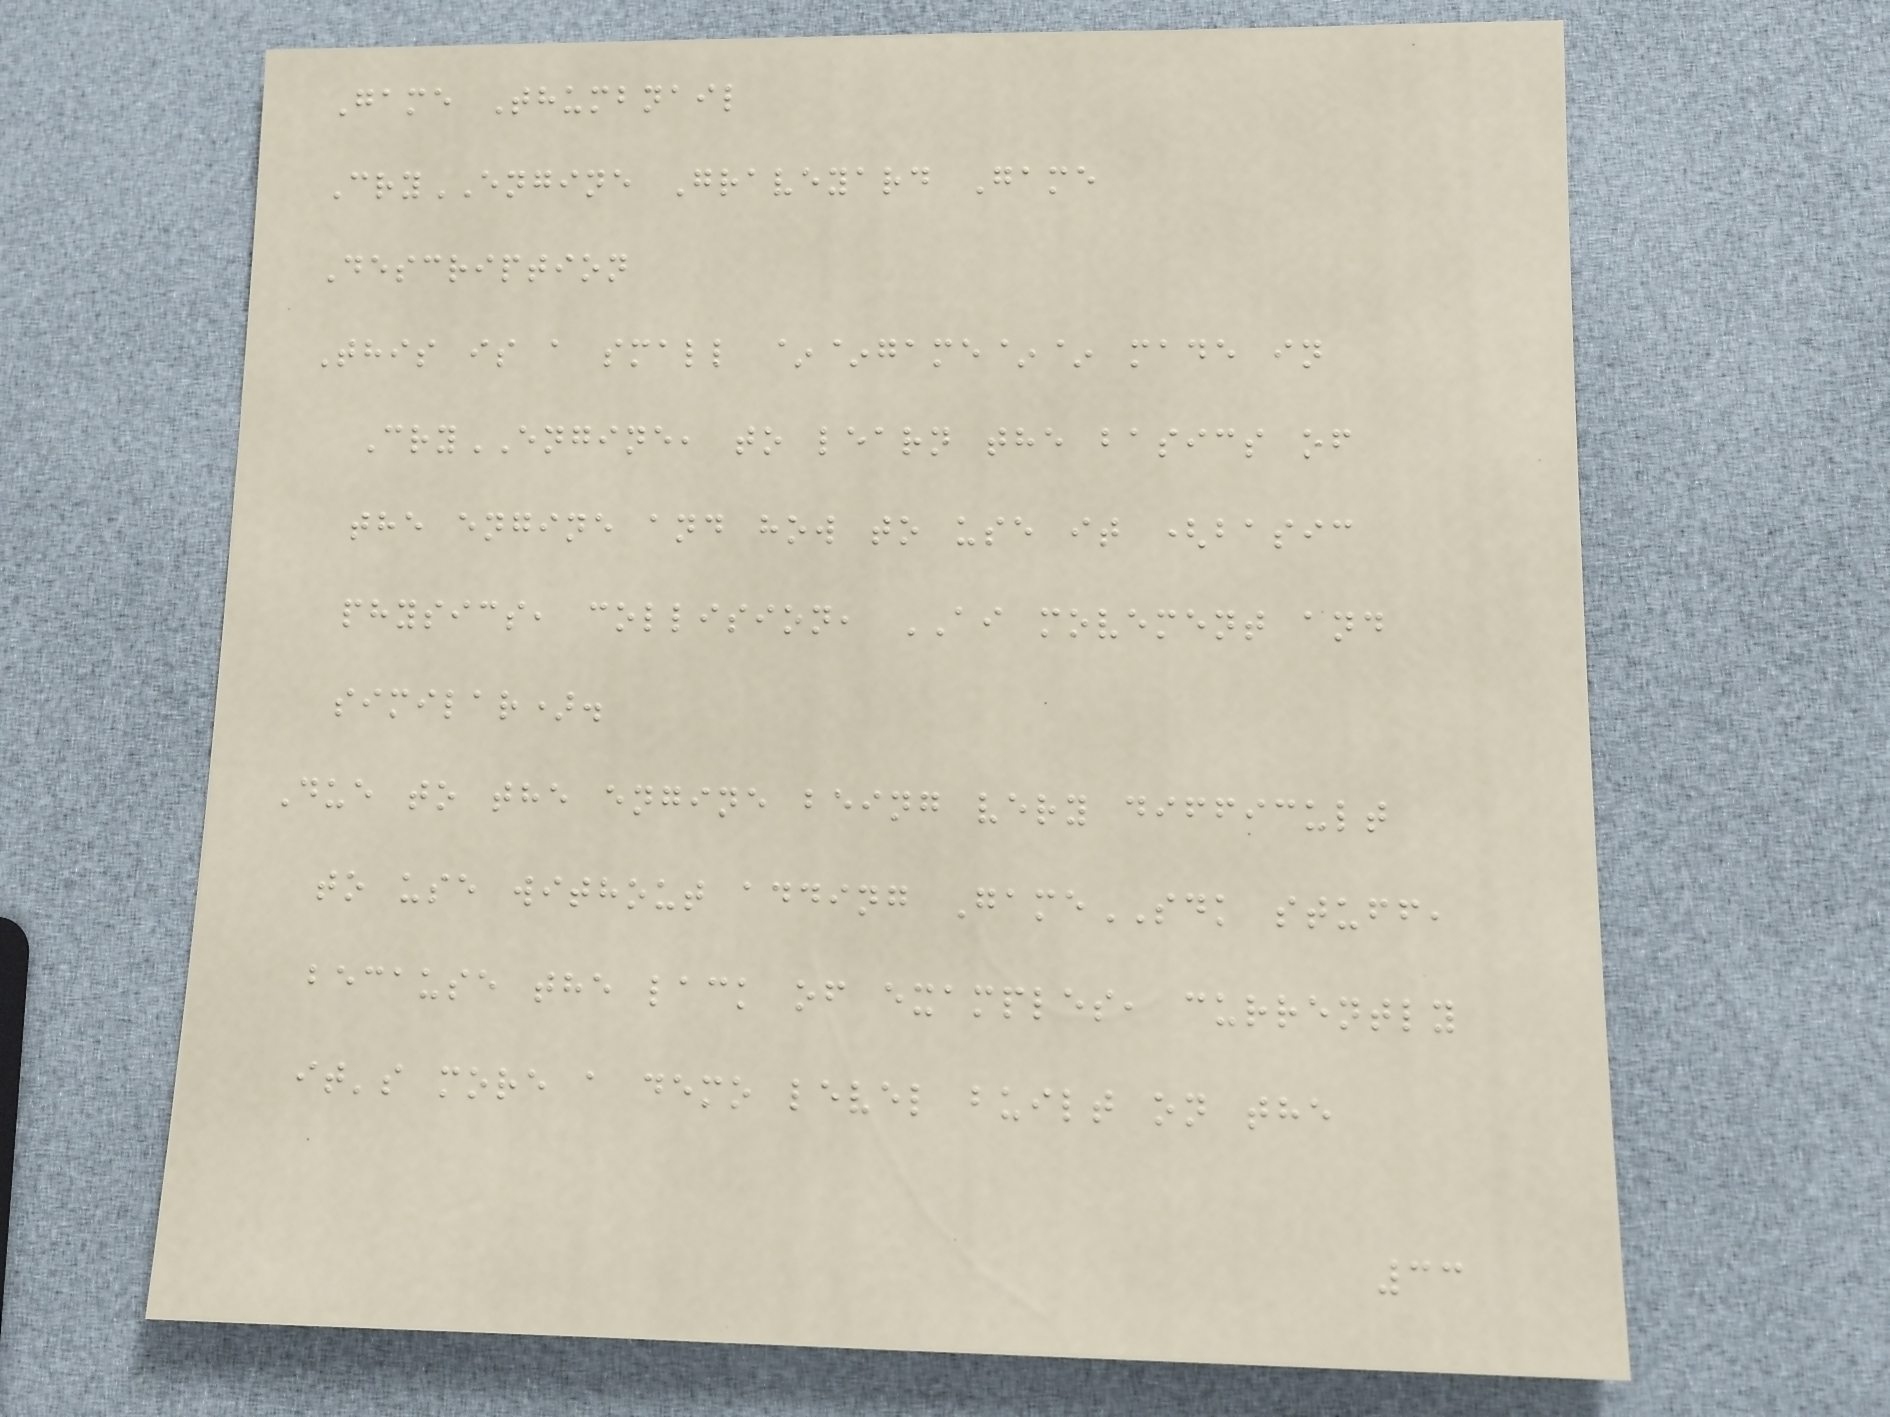Game Thumbnail
CryENGINE Graveyard Game
Description
This is a small ~~game~~ made in
CryENGINE, to learn the basics of
the engine and how to use it (basic
physics, collision, AI movement and
similar).
Due to the engine being very difficult
to use without adding GameSDK stuff,
because the lack of examples, currently
it's more a demo level built on the
33
